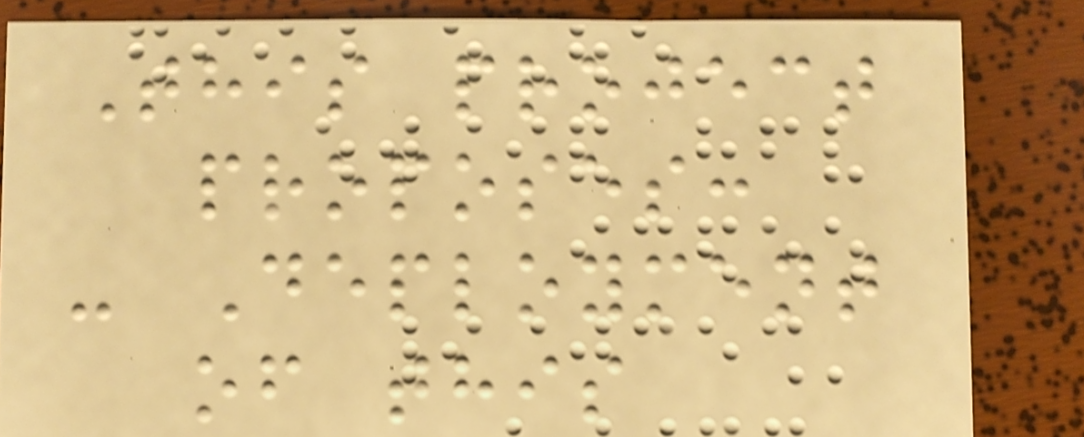This project
proposes:
- Deployment
of this
